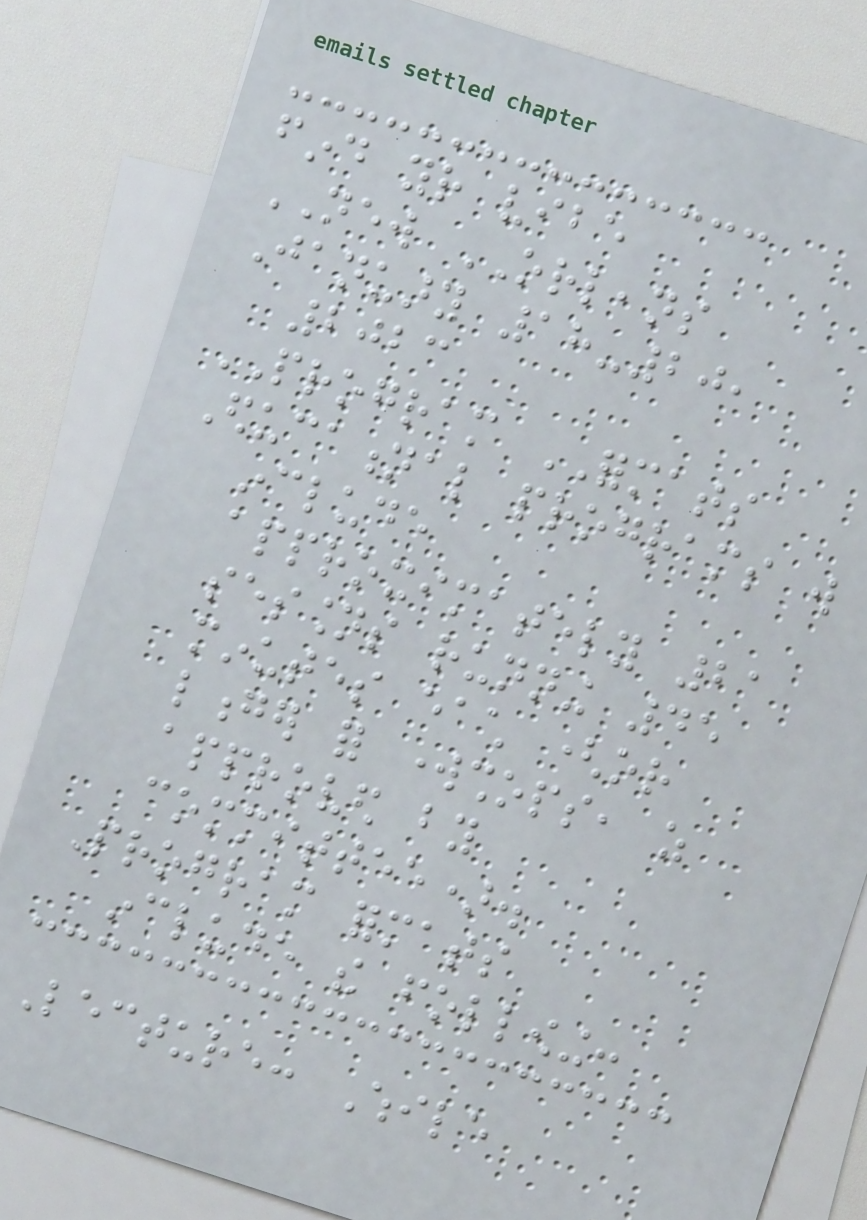find your vibe
NEW ORLEANS
January 18-20,
2023
PROGRAM FORMATS
Educational programs will
include
approximately 21
sessions running 45
minutes each (or
longer for workshops, as
approved by
committee).
Program formats
include the following:
Lecture: While
